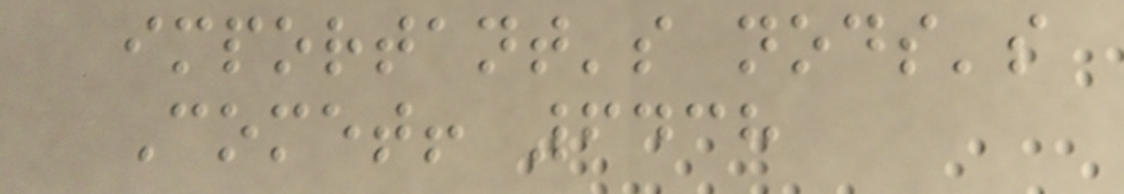important's nods's
Comet! 6438
